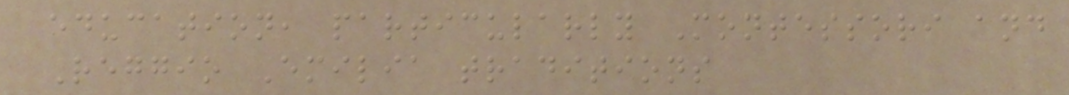education, particularly Montessori and
Reggio Emilia traditions
